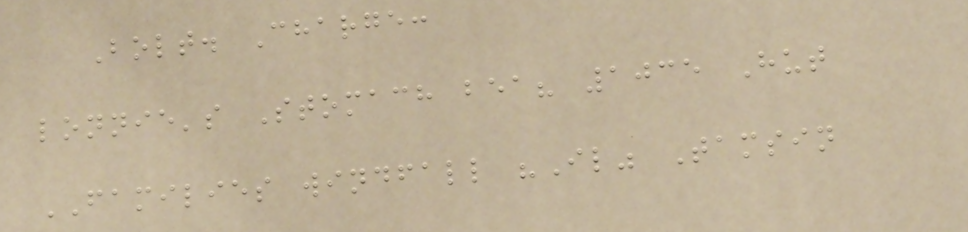Bolt. Charge:
lonnie's Stomach bea? 1035 Hut
FAMILIES windfall "Il" Tamsin
